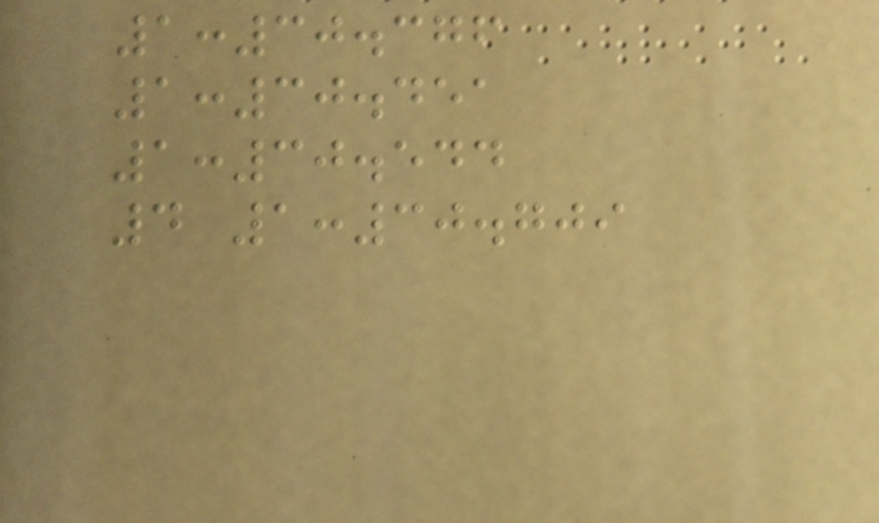1:30.376
1:30.451
1:30.544
4 1:30.709
